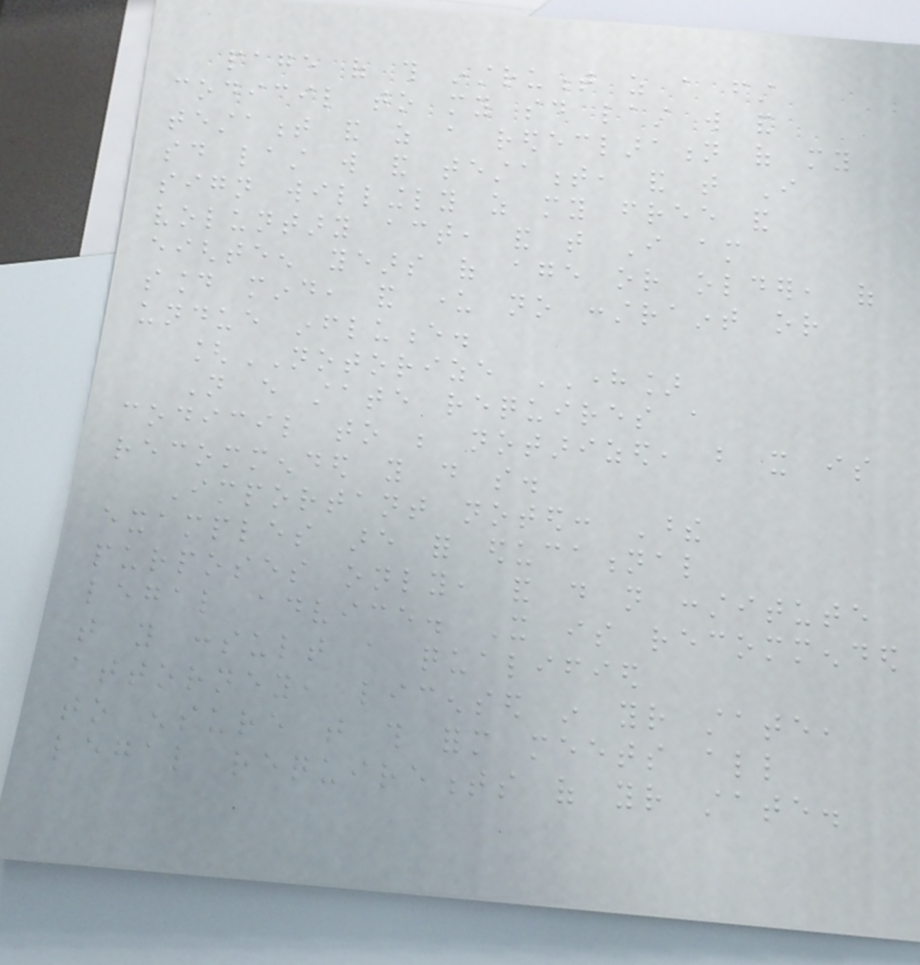page of this instrument as a first
codicil to my said last will and
testament and as a redeclaration of my
said last will and testament, and that I
sign willingly as my free and
voluntary act, and that I am
eighteen years of age or older, of
sound mind, and under no constraint or
undue influence.
[NOTORIZE HERE]
Not every state requires a
codicil to be notarized, but it is
recommended you do so.
Important noted: These
examples are for educational
purposes only, and do not constitute
legal advice. It is recommended
that you consult a qualified
attorney, licensed in your state,
to ensure that this form meets all
legal requirements of your state.
